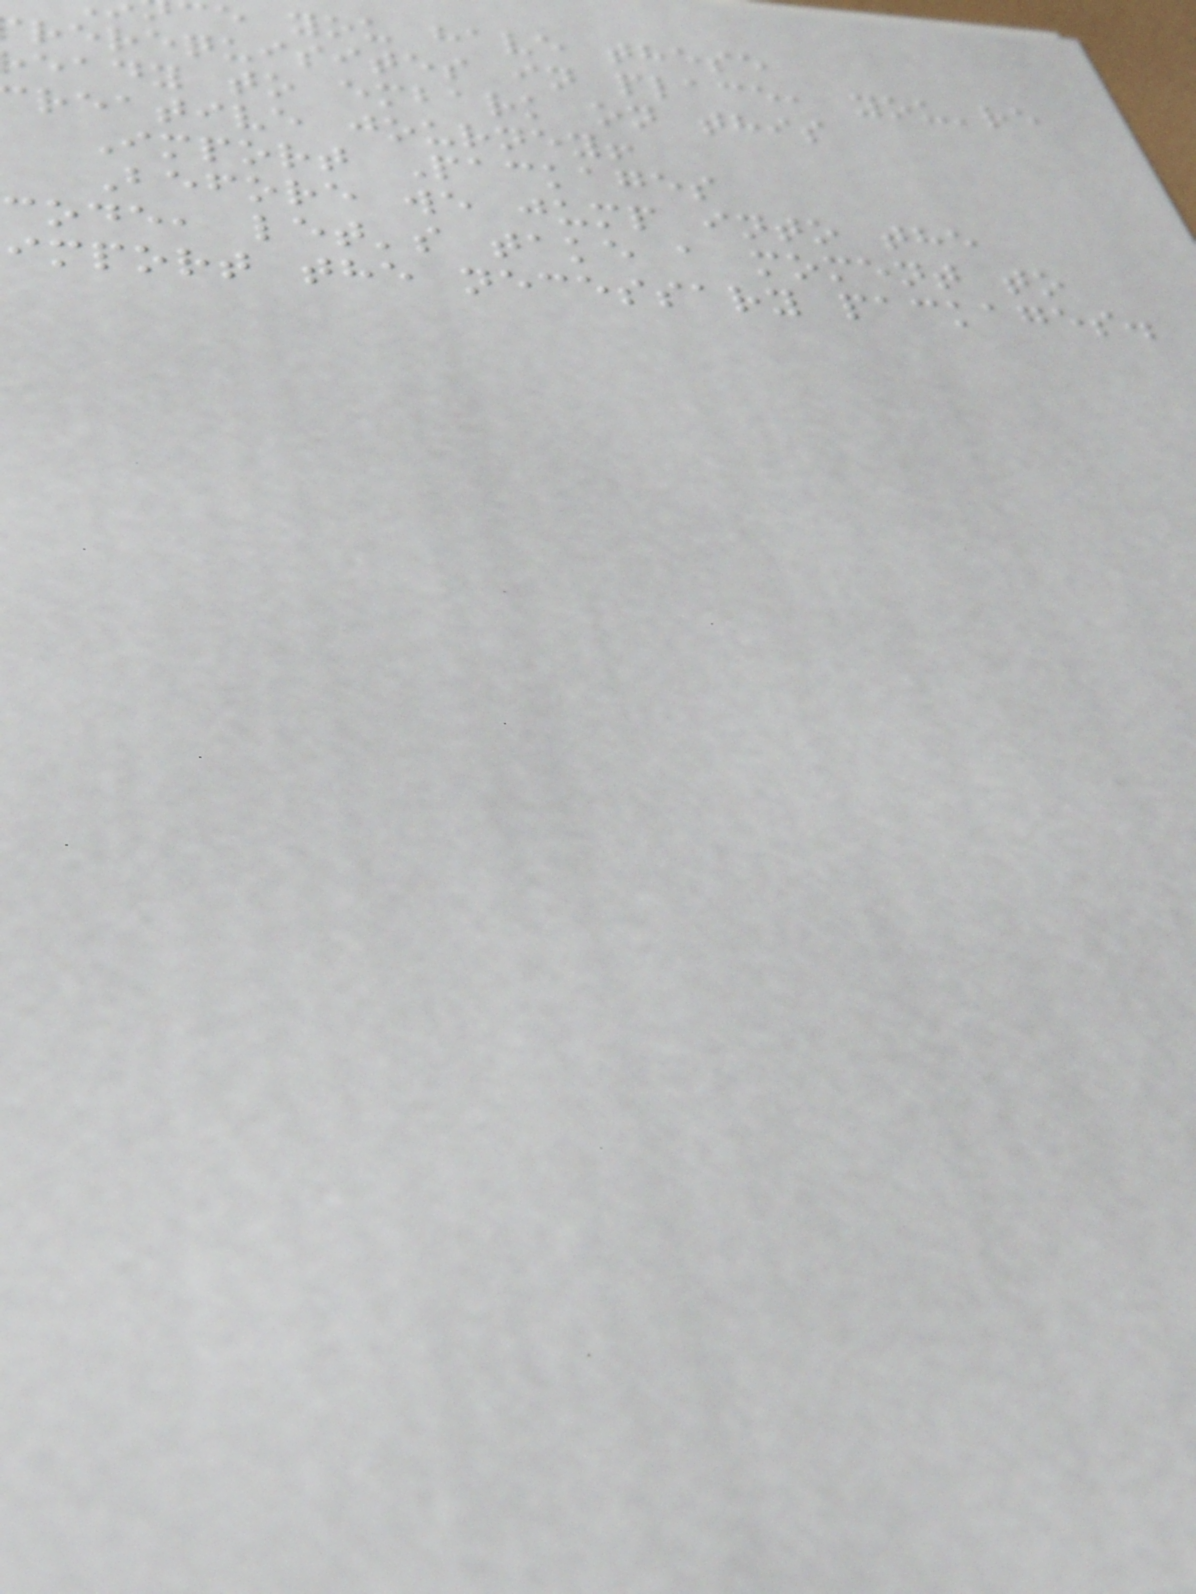e you have these
rerequisites in place, you're
eady to embark on this
reative journey!
Import Packages
Before we jump into the
code, let's take a moment to
import the necessary packages.
